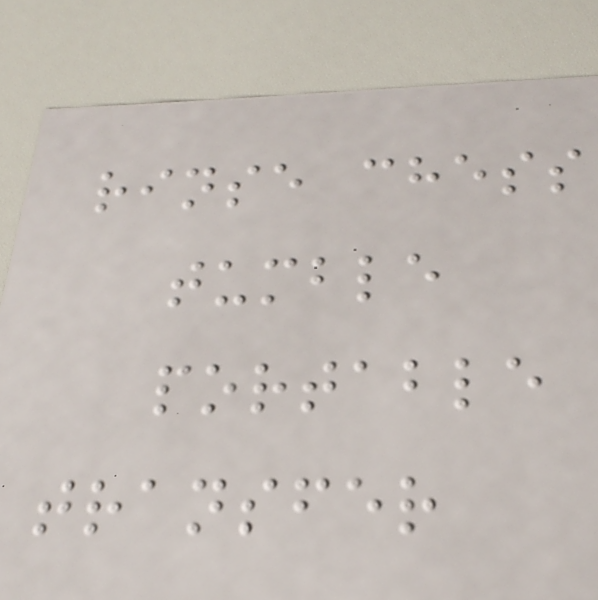rinse chess
tumble
portable
transfer
